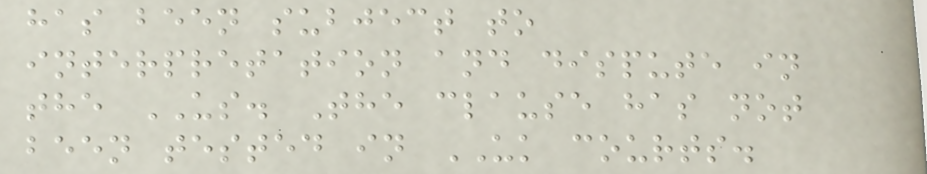has been subject to
interpretation and dispute in
the US. The clause has not
been tested in UK courts.
